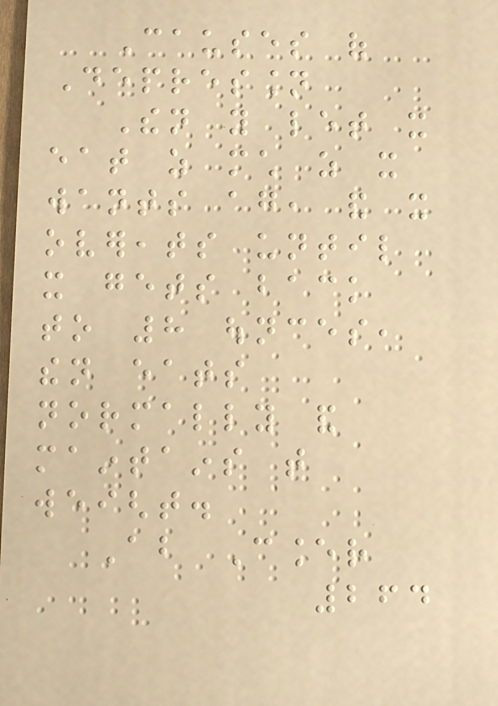Causes of
Depression
Then you let it
eat as much as it
wants again, and it
overeats until
it gets back
to 8 ounces,
then eats
normally and
maintains that
weight.
About Cancer
264
